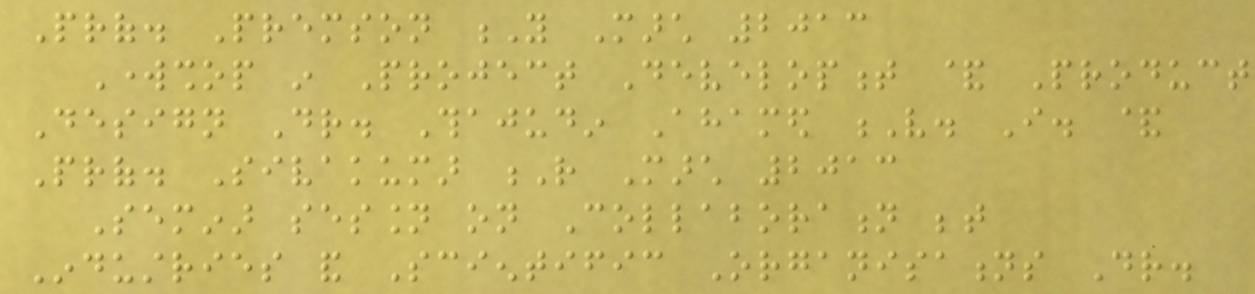Prof. Premson Y March 2013
Workshop in Project Development & Product
Design Dr. Thajudin Ahamed V. I. &
Prof. Sivakumar R March 2013
Seminar session on Collaboration between
Industries and Scientific Organisations Dr.
